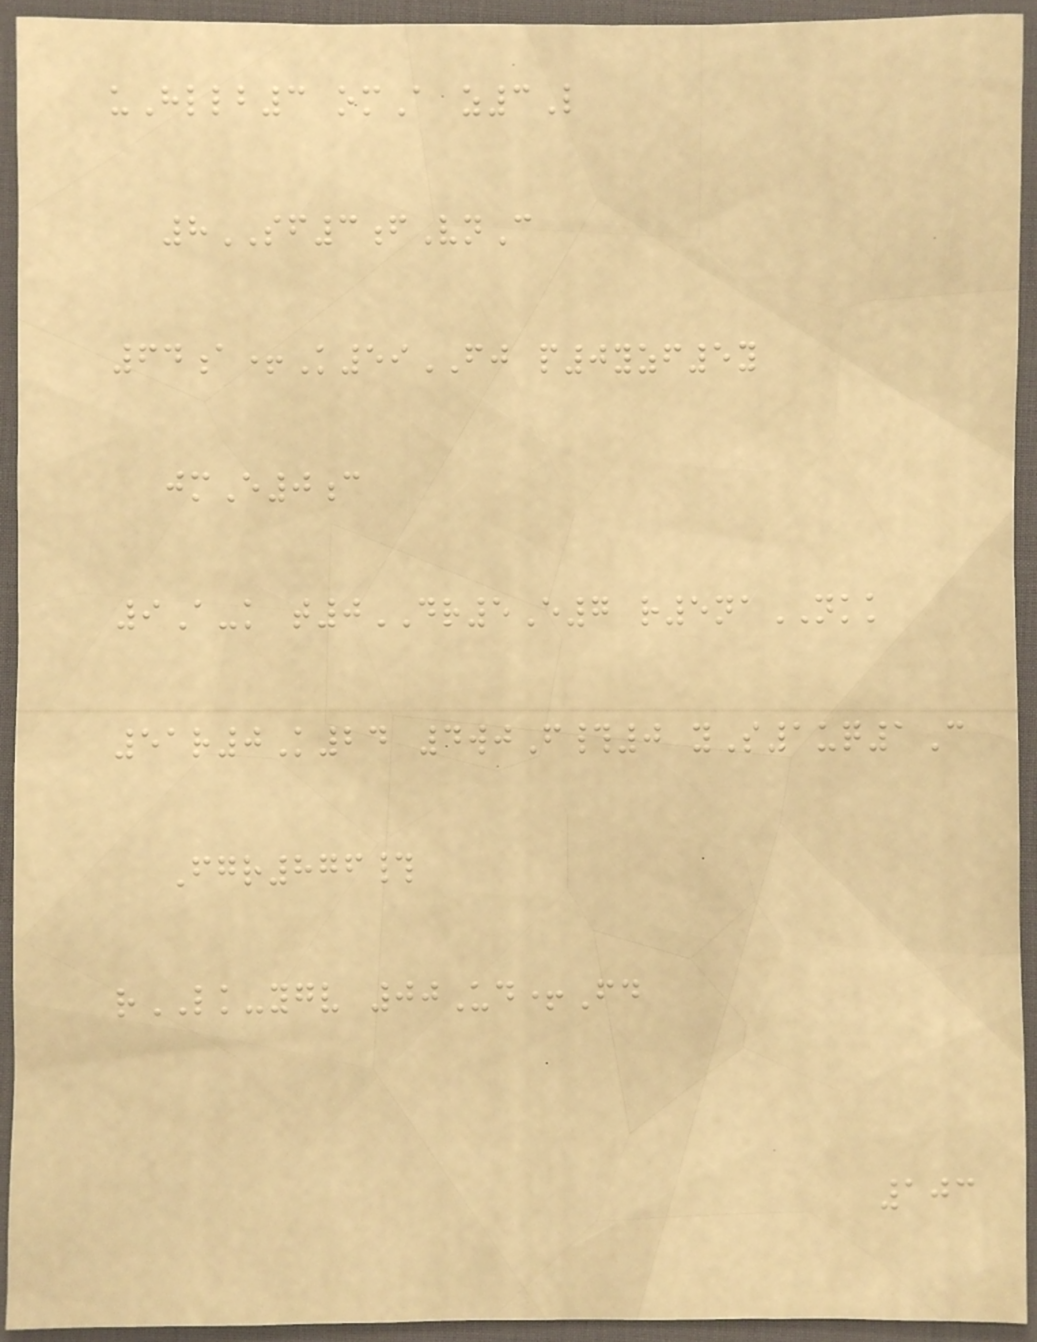uHllb3 omA z3L
8SF3fVnC
64a+K59FJ p0yzf5y
jmE0c
9A-k t0DR5E7 r5naNKK
51r0K24 4wjF#0 yS1uq1C
Fgr876#
rLK-ygv 00Ud+Fd
103
